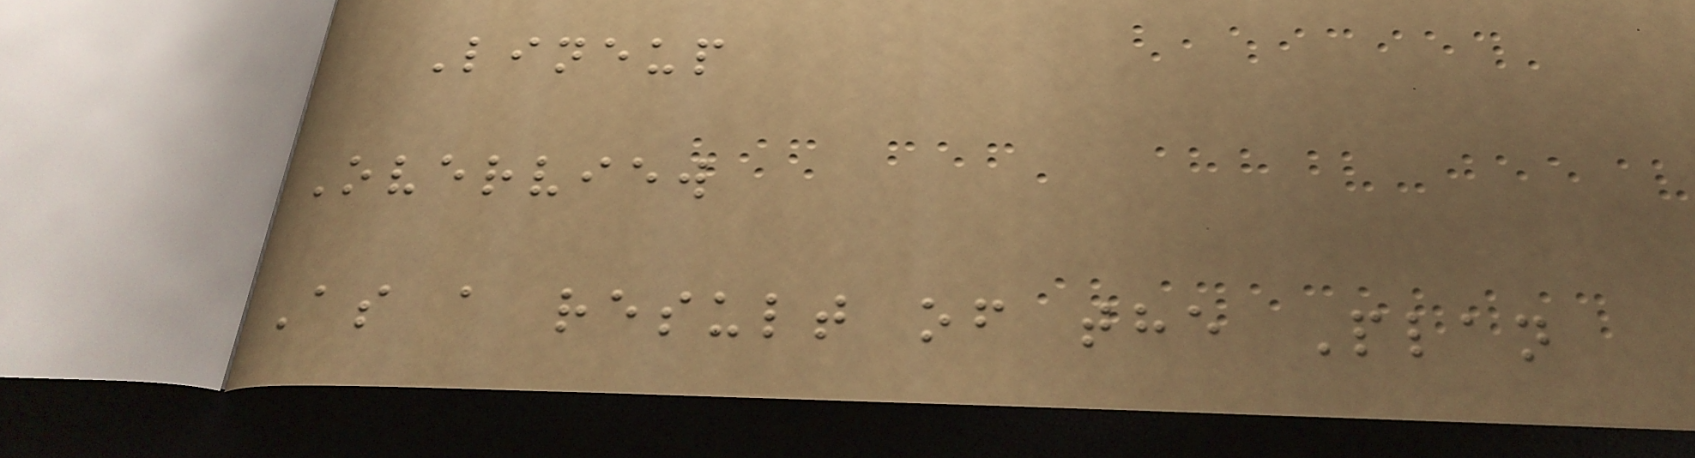Lineup
Overview
As a result of the Plan
